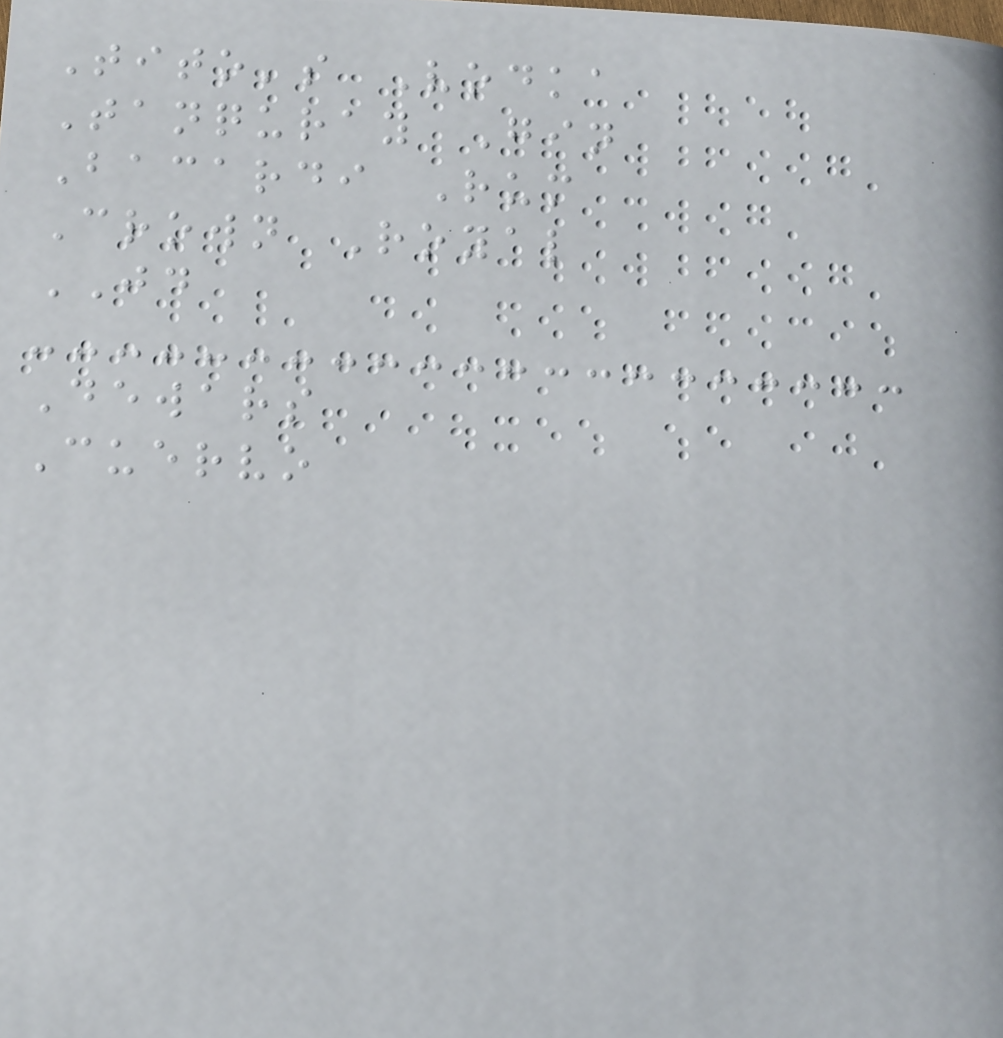Tito's Vodka
Tanquray Gin
Bacardi Rum
Crown Royal
JD
Dewars
Cuervo
